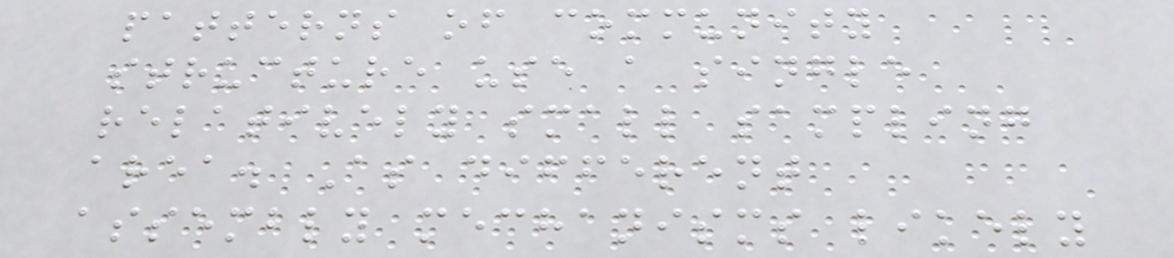patterns of community
structure use a single
relatively small sampling
area. As different
assembly mechanisms likely
